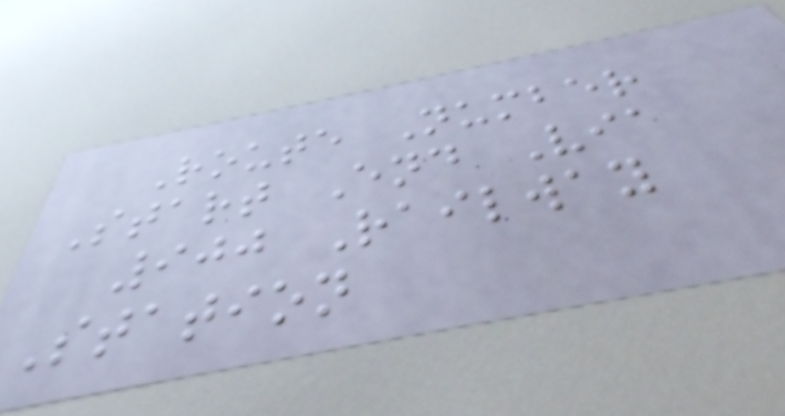Route Number
Start End Via
900 Railway
Station
